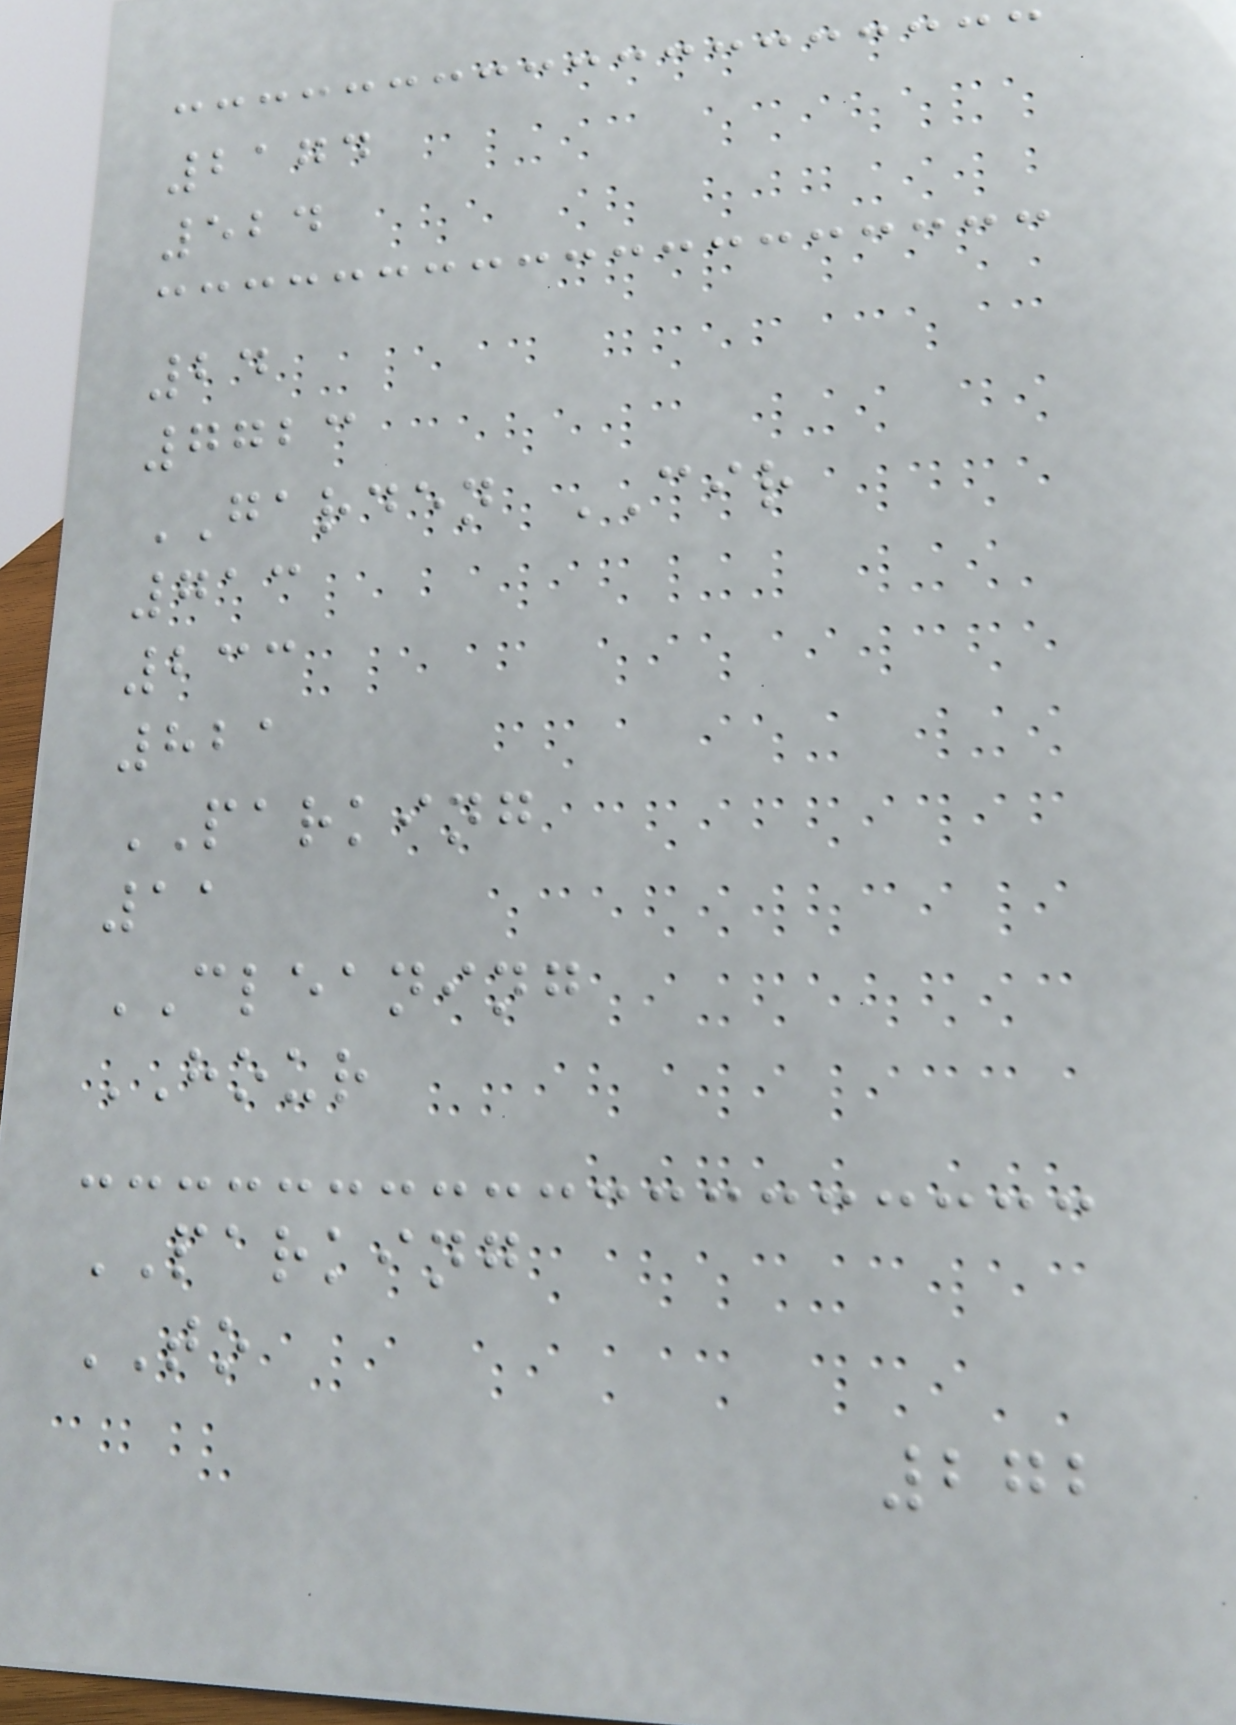2174
524
24
7723
GARDEN CIR
713
233
821
PARKING
11
CLEANING
HOUR
PARKING
TO
272
